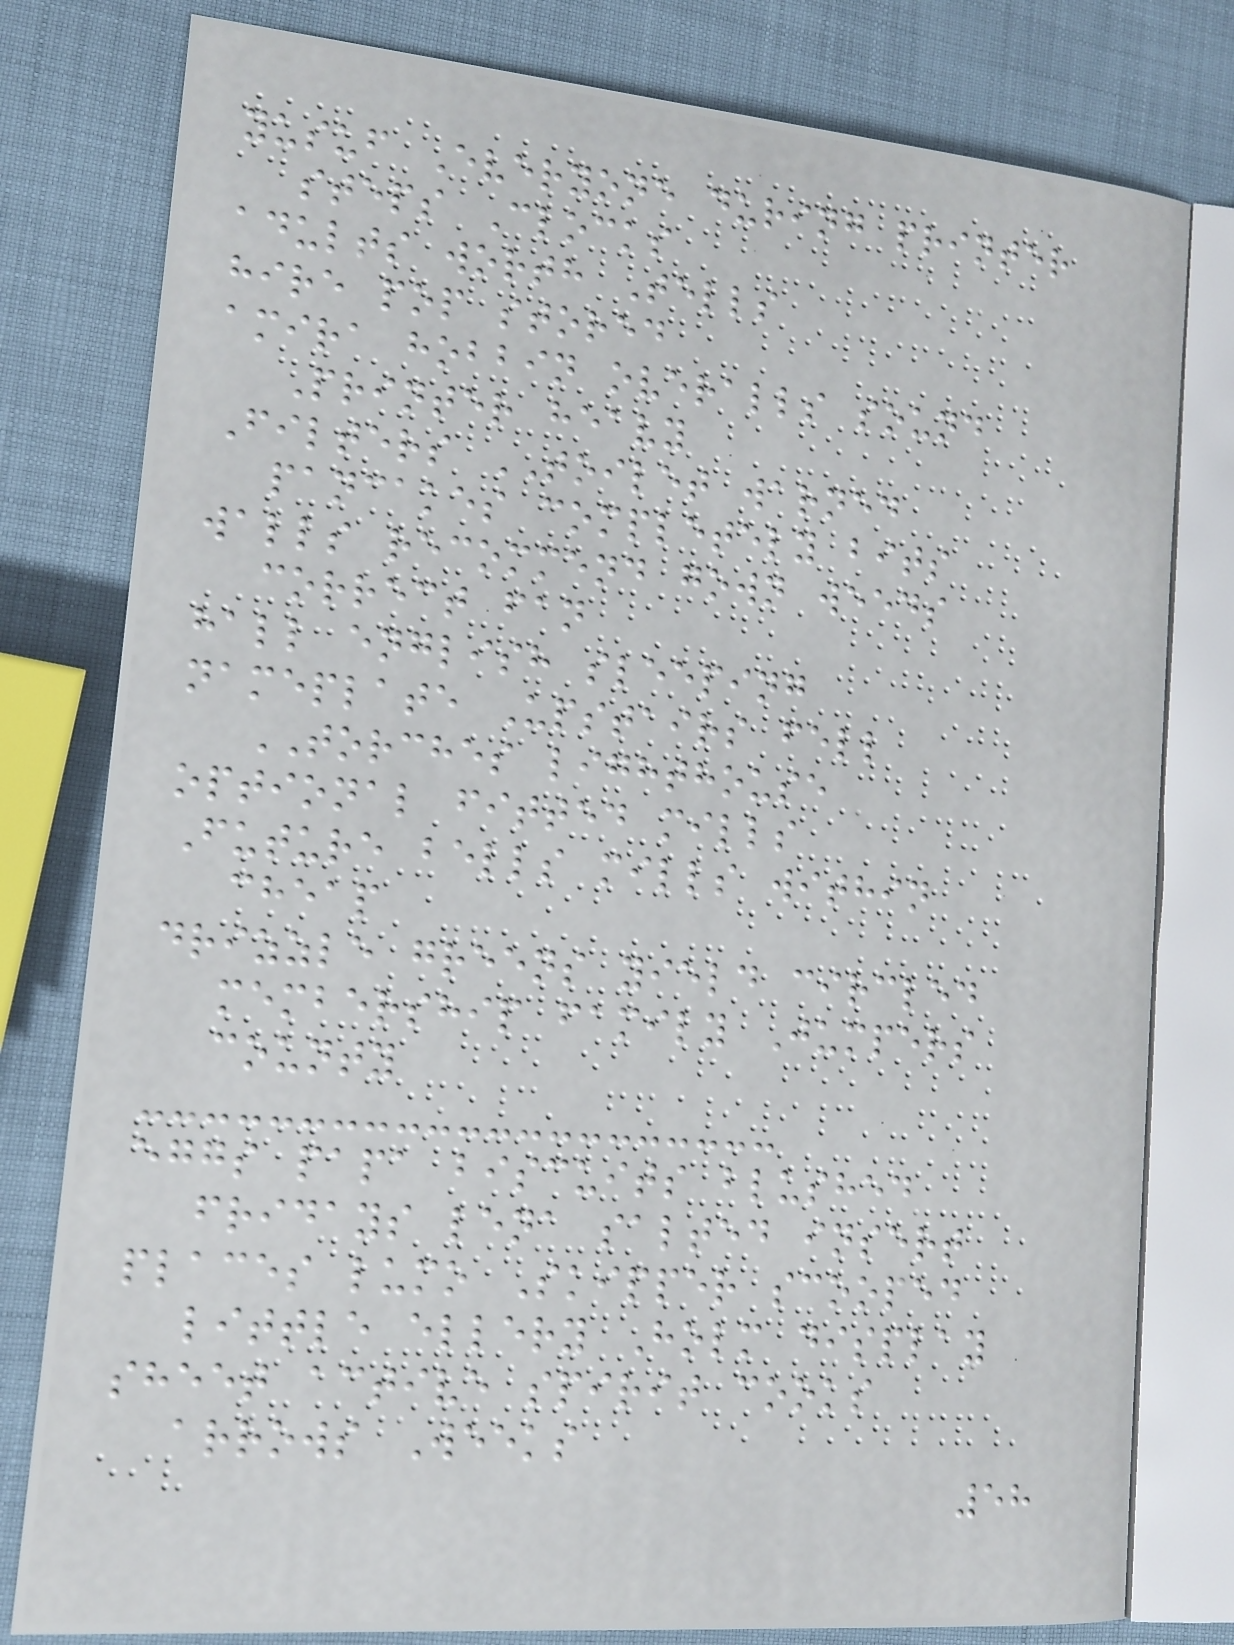yusuf Everyone during printer
steps Clocks
adults worth Tells
hire pop stored
amira hobbin overalls sound
Printer heavy
Filters TOILET warned
pancakes completely bits
walls recommend gown weeds
correct fan
hall english sleeping
nameplate Upstairs fell
TORCHES lighthouse
optional fitted mills
Future bells mills within
cheap
drizzle greens yield circled
membership family Jumpers
county
eggs papa biscuits blushed
fridays lena salted insert
places lumo Skipper scooped
little ellery Holm display
sheet active spirit cooks
arrows Weeks
58
